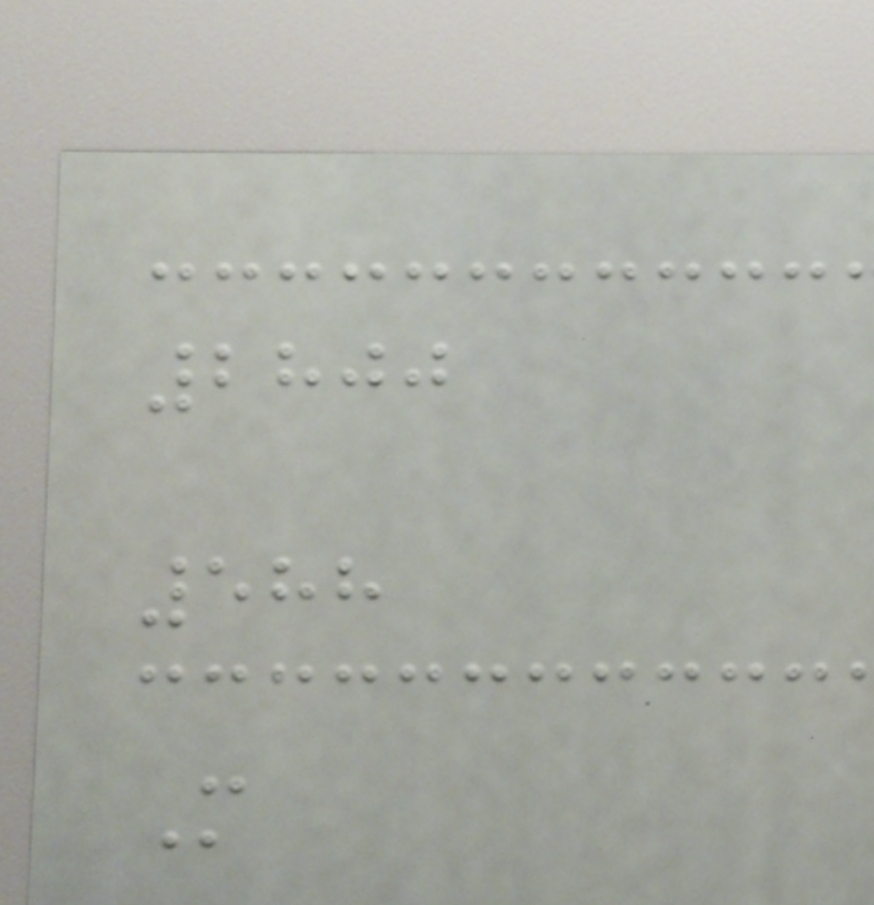2800
588
M
